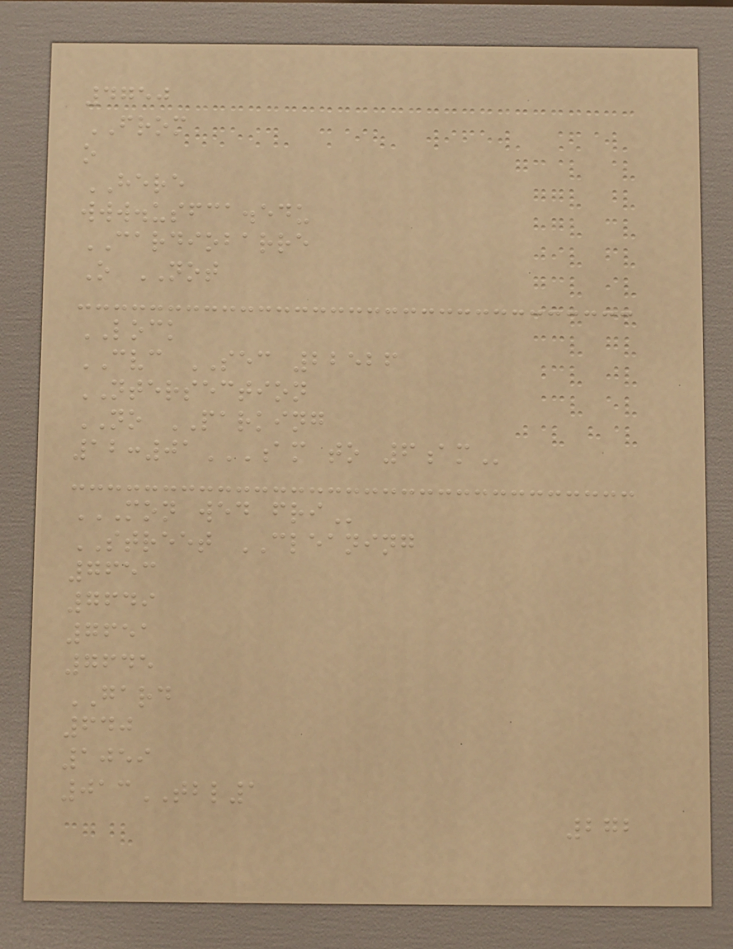4750
FROM
o
HERE
www.usfca.edu
CARDIOBARRE
O NOT
LOCK
CVC SEC 22526
NTERSECTION
NO PARKING
12:01AM TO 6AM
MON WED FRI
STREET CLEANING
7653
7649
7651
7645
GARD
640
1059
013TBL1
272
